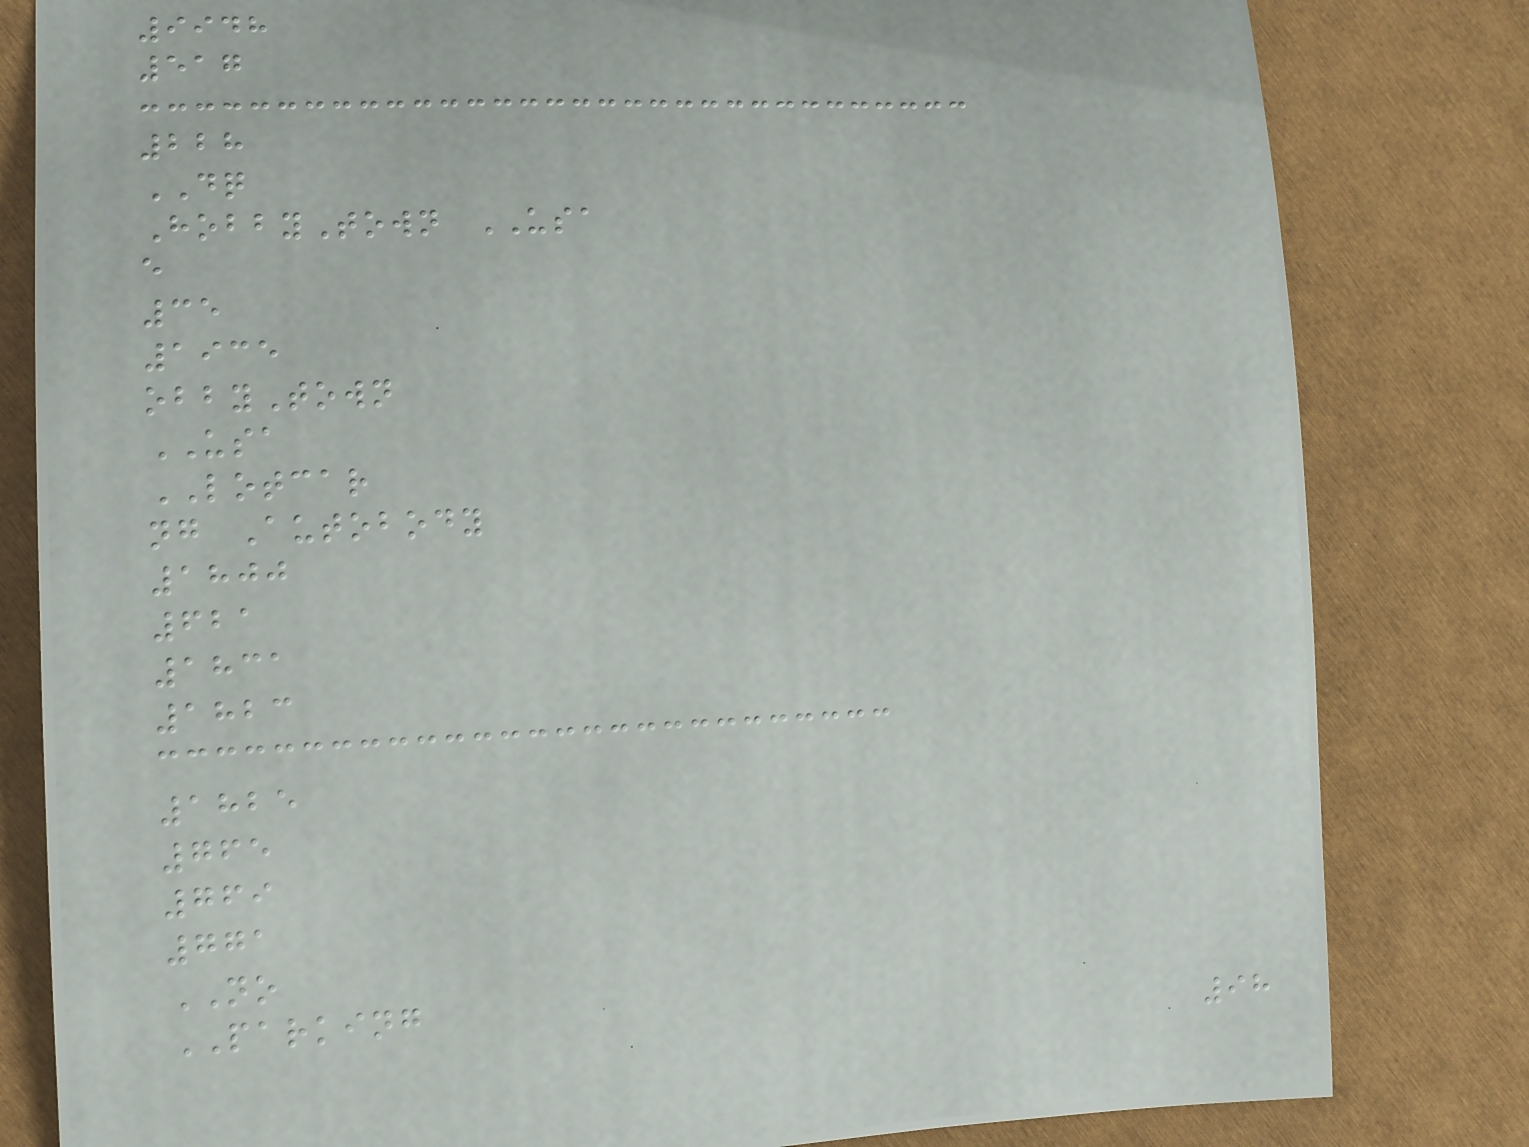9948
517
228
DQ
HobbyTown USA
e
35
1935
obbyTown
USA
LOTCAR
ng Autobody
1800
621
1831
1823
1825
765
769
771
NO
PARKING
98
